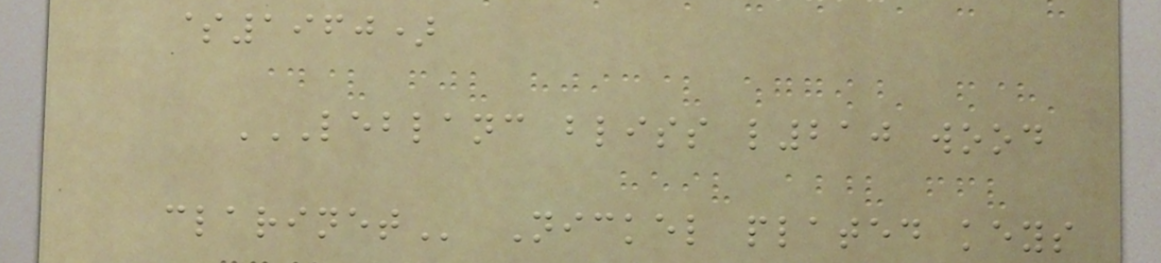$1960)
LEBLANC BLISS L210 WOOD
CLARINET Nickel plated keys
